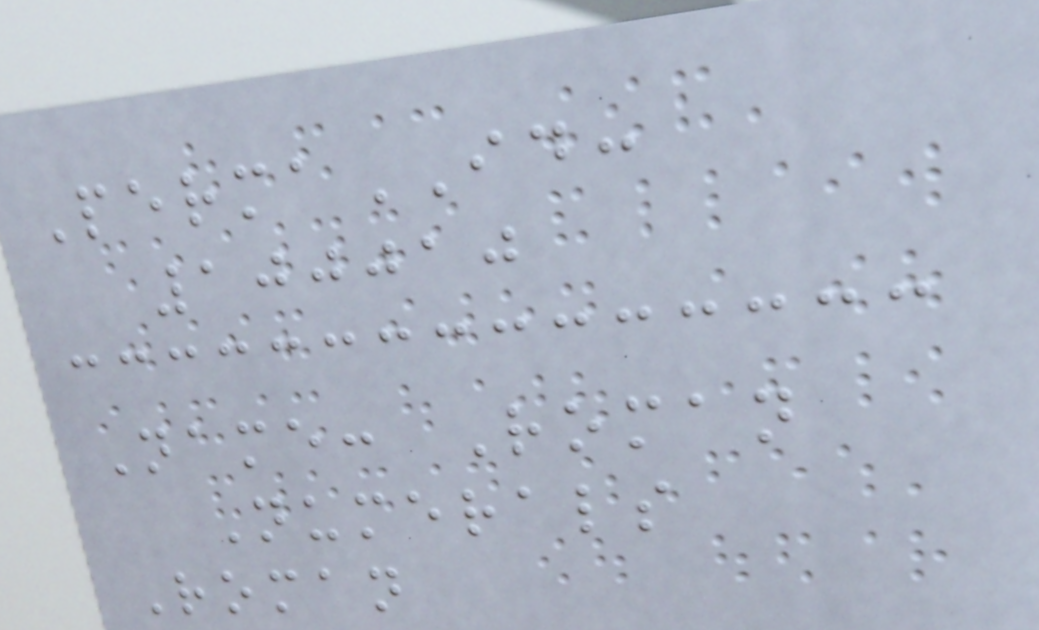PermaID:
100010
Name: Roman
Numerals
Roman
